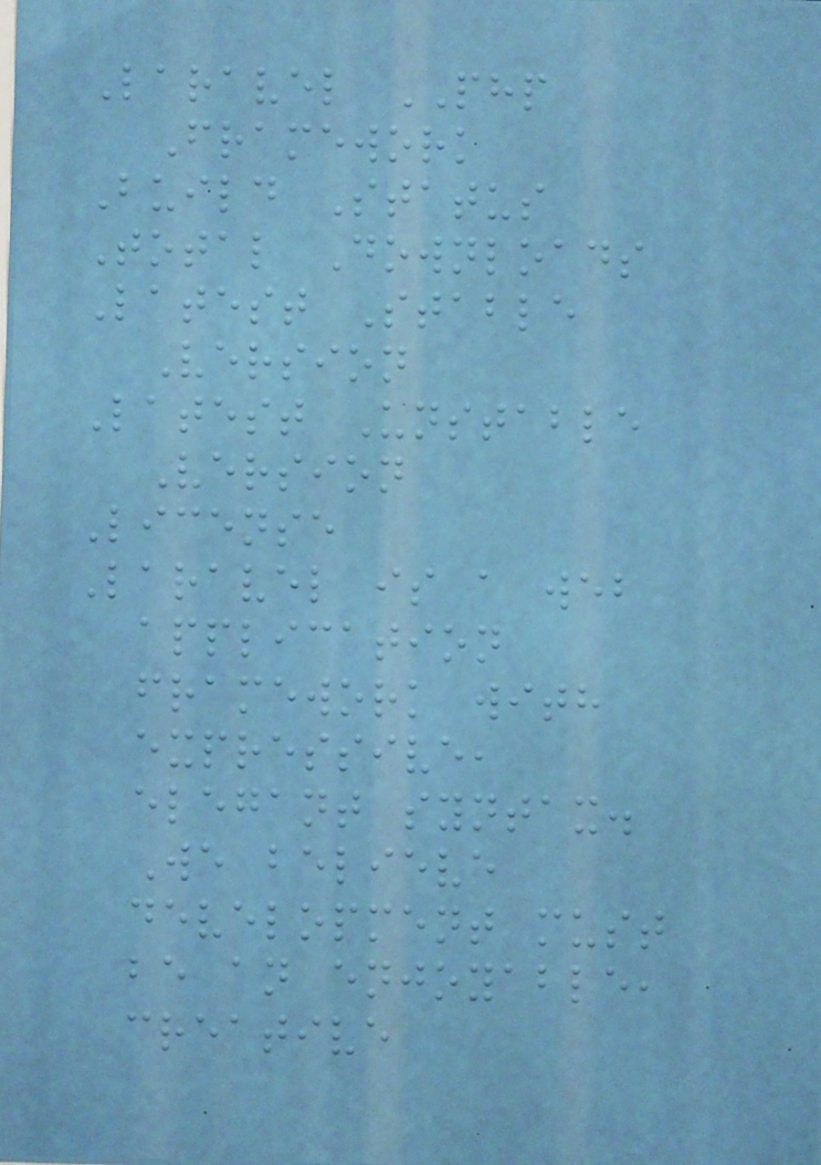Laravel PHP
Framework
Build Status
Total Downloads
Latest Stable
Version
Latest Unstable
Version
License
Laravel is a web
application
framework with
expressive,
elegant syntax.
We believe
development must
be an enjoyable,
creative
